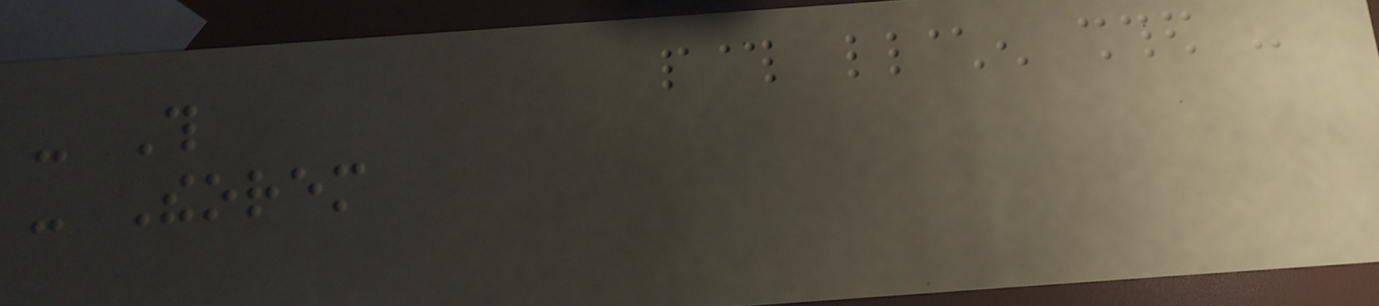- This
- Theorem
